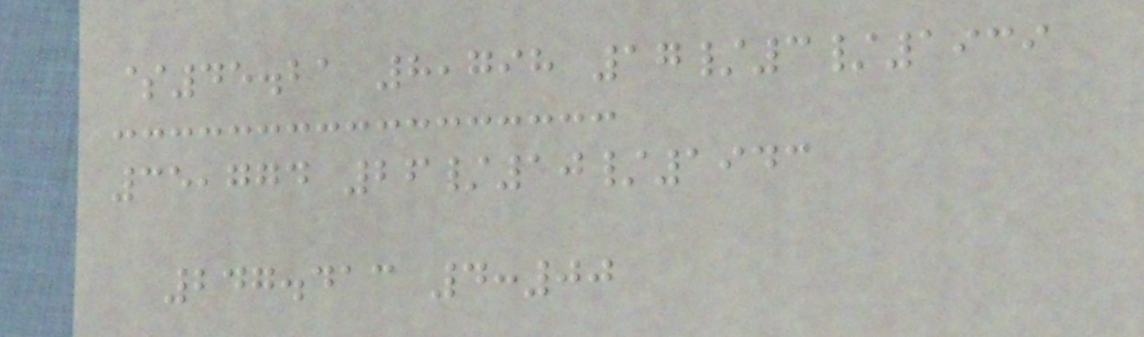$45.21 8,798 17/3/1939
35,774 26/10/1943
247.413 4:00
